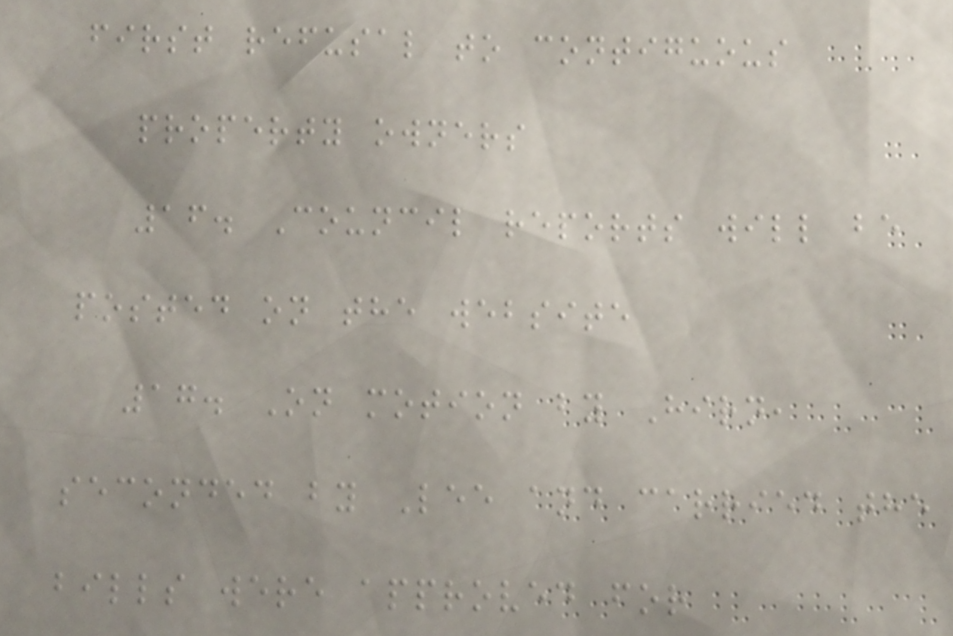first refusal to contiguous
property owners
16. Council reports will be
posted on the website
17. On motion by Hirn,
seconded by Lee and carried the
bills were approved for
